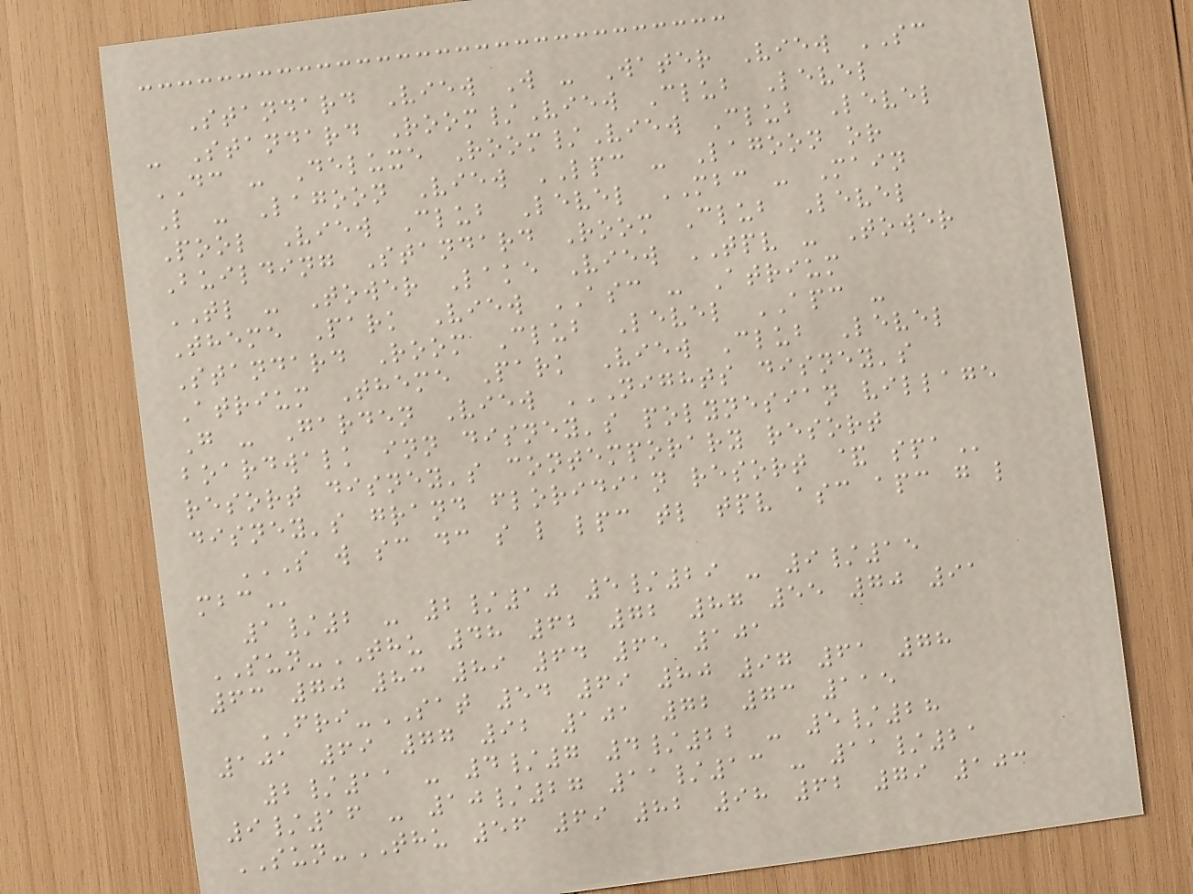Standard View W - Water View SC
- Standard Room/View Club Level
DC - Deluxe Room/View Club Level
L - Lagoon View LPC - Lagoon or
Pool View Club Level MBC - Main
Building Standard Room Club Level
TL - Tower Lake View TPV - Tower
Theme Park View ASC - Atrium
Standard Room Club Level APC -
Atrium Theme Park View Club Level
G - Garden View NIGHTS DISNEY'S
BOARDWALK INN DISNEY'S POLYNESIAN VILLAGE
RESORT DISNEY'S CONTEMPORARY RESORT
DISNEY'S GRAND FLORIDIAN RESORT & SPA
S W SC DC S L LPC TL TPV ASC APC G L
MBC
1/2 - 2/10 5/29 - 9/15
SUN-THU 48 62 72 87 55 70 91
63 70 83 89 64 65 101
FRI-SAT 54 69 80 97 61 78
101 69 77 92 101 72 73 115
2/11 - 4/7 4/22 - 5/28
9/16 - 10/27 11/13 - 11/21
SUN-THU 56 69 82 98 62 79 103
